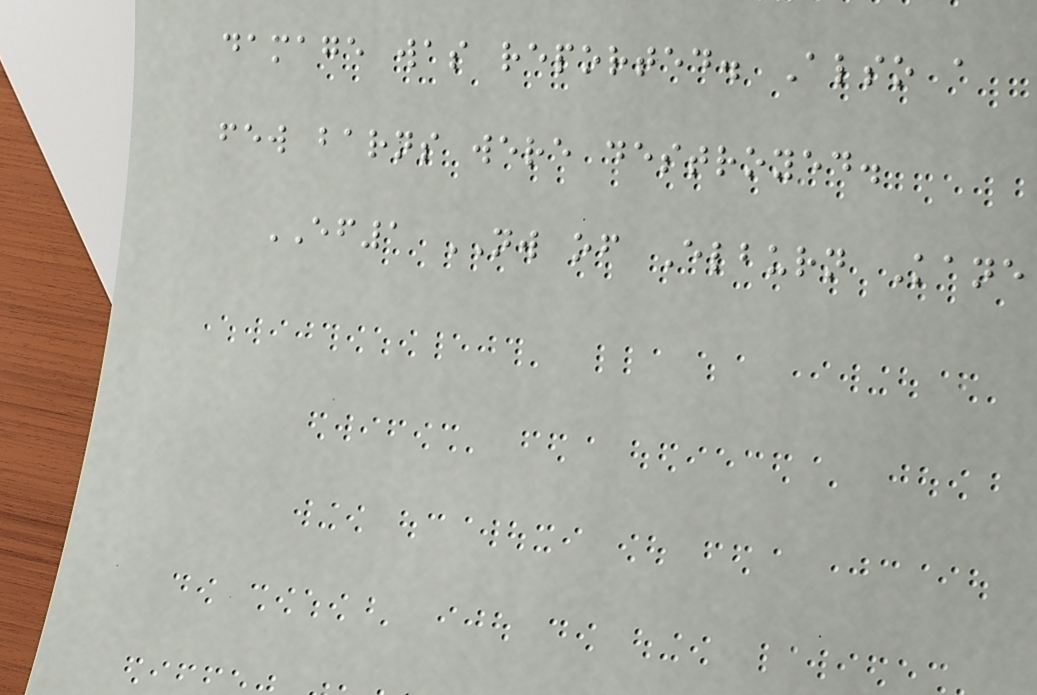damage was reported. Also a
few barns were destroyed.
EF1 NW of Elburn Kane
